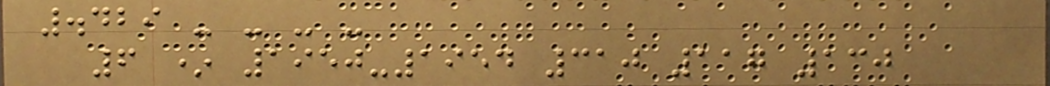.429 - - - -
6 * 1950-1954 310 117 130
